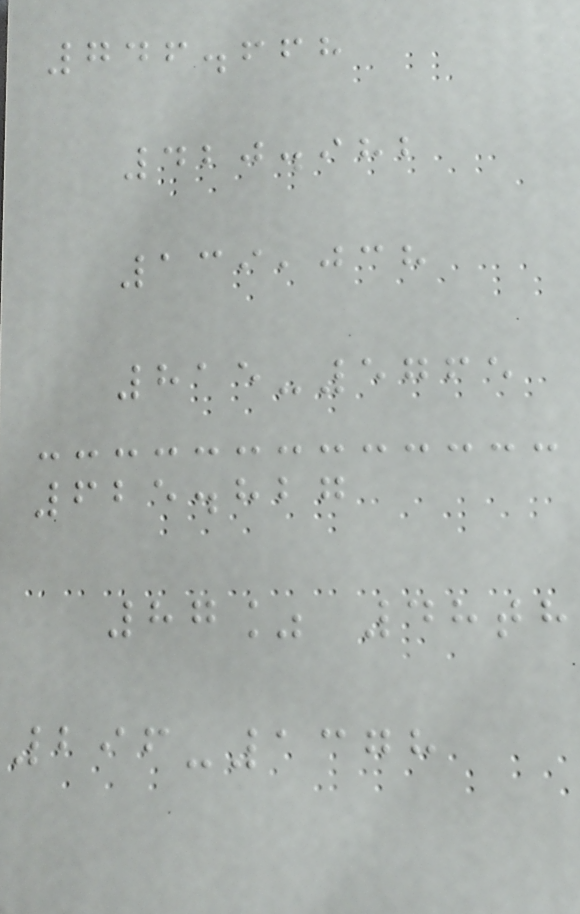746.668
420.982
139,038
815-5765
625.827
87% 48th
296-1378
